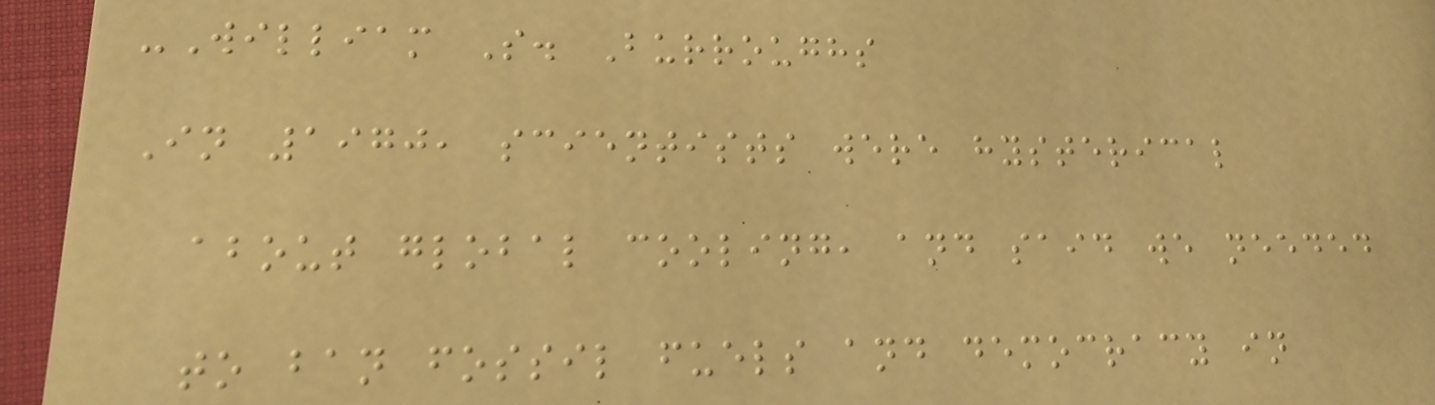-William S. Burroughs
In 1970, scientists were hysterical
about global cooling, and said we needed
to ban fossil fuels and democracy in
